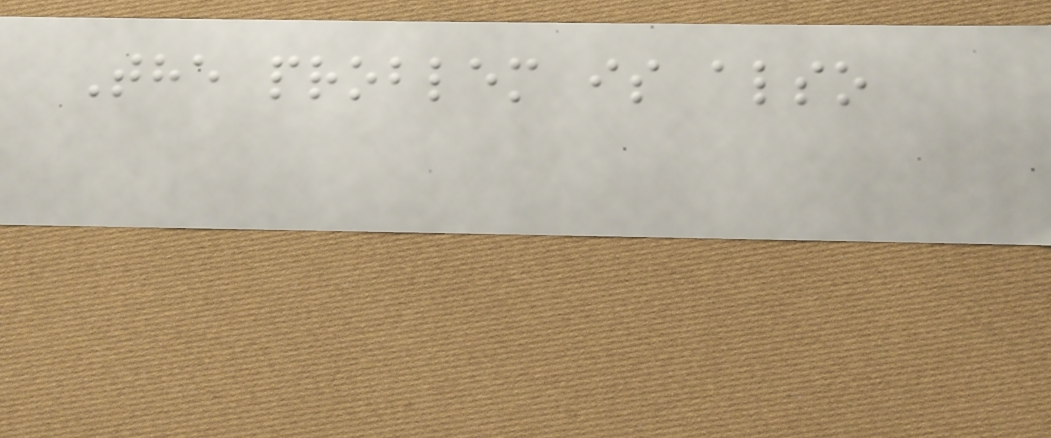The problem is also
